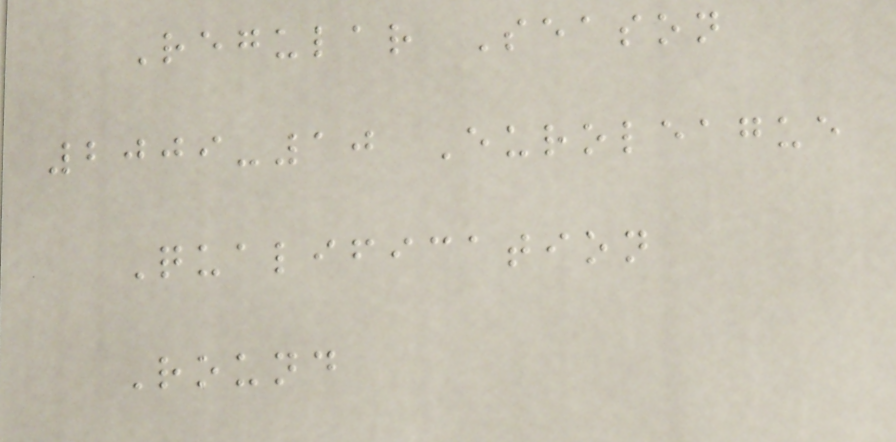Regular Season
2009-10 Euroleague
Qualification
Round
